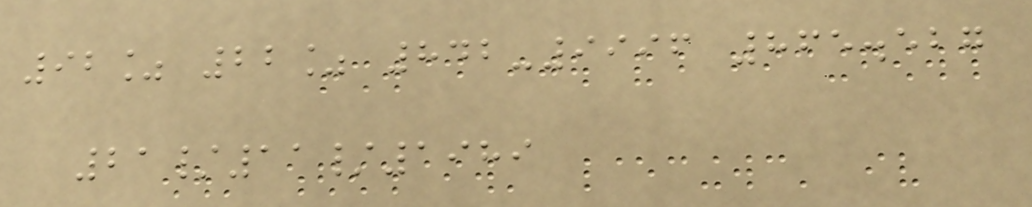92% 22% 842-9996 865.527
21/11/1989
